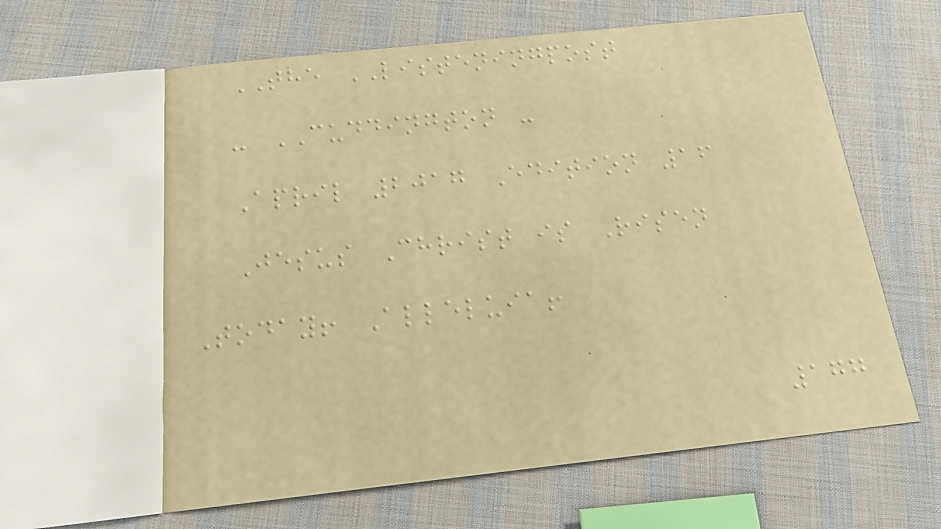THE LISTENINGPOST
- CUDDINGTON -
April 2017 Edition 16
Jesus Christ is Risen
Today! Alleluia!
177
